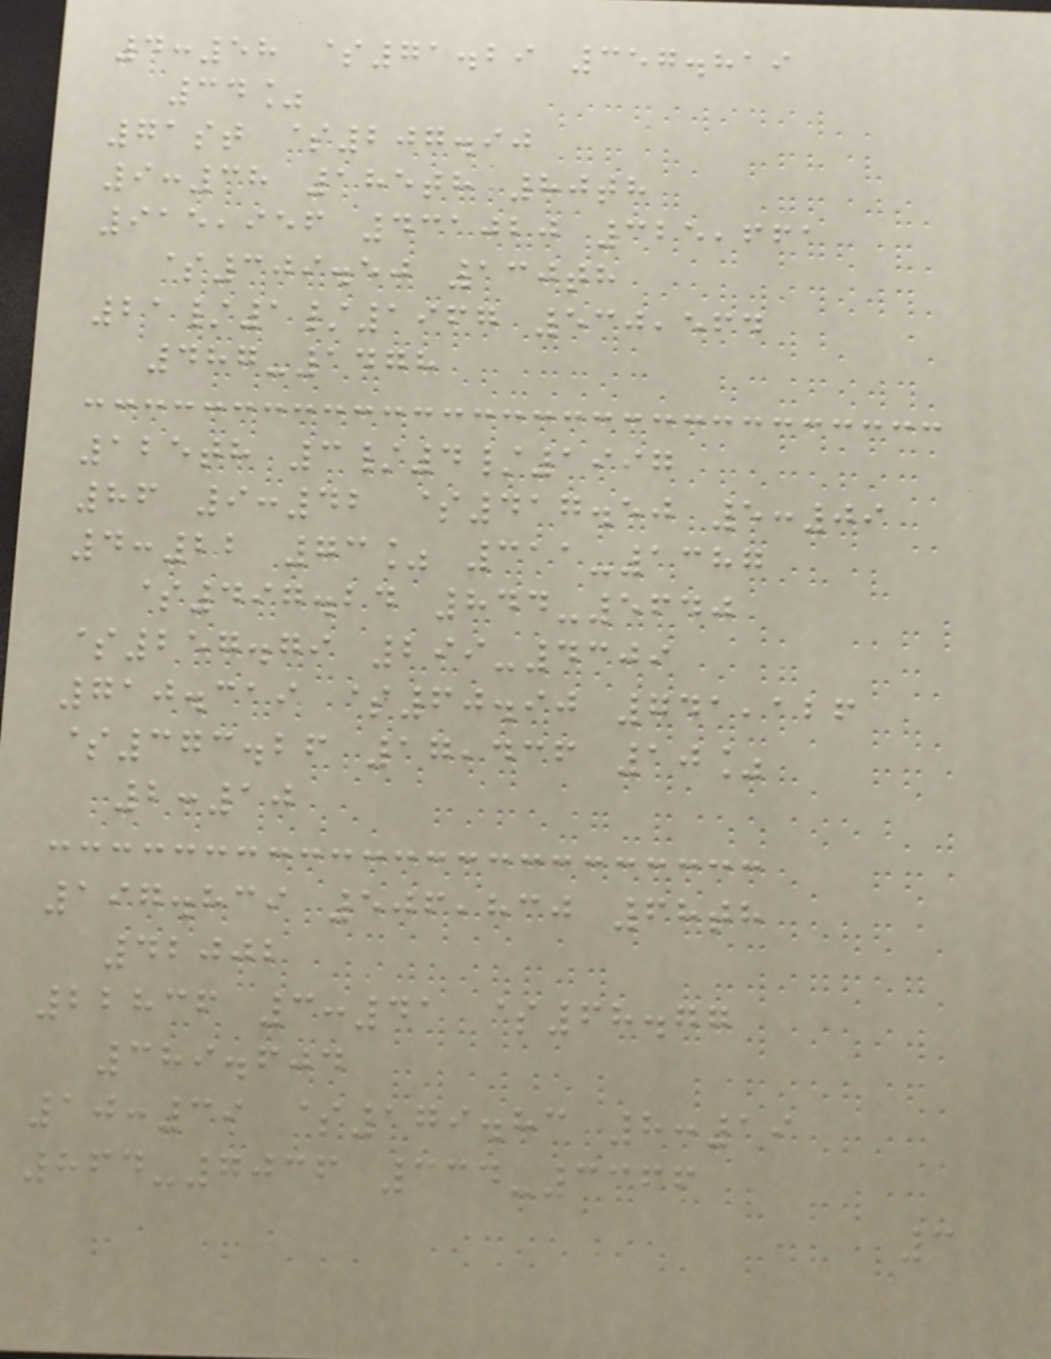4:58 $71.29 357.819
34%
71st $207.90
9:38 185th 80th
915,956 431020 325,661
$309.50 130th
21/1/1967 530,564
487-1478
125th 3/4/1997
86 9:42 $417.50 5:09
4:22 73% 311-1387
$497.24 844-5640
$257.79 299-4309
710.319 $60.90 741,126
$373.26 17,436 10%
2:10
197.839 506,830 68th
42002
22836 3:41 $68.77
389.604
10:39 $179.83 8:19
864-7036 334-3366
3
